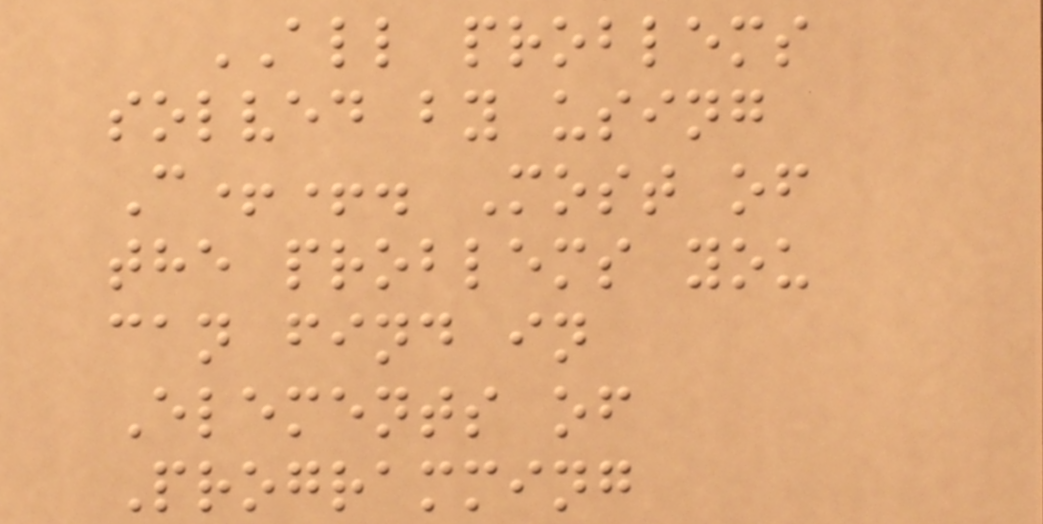ALL problems
solved by using
C++. Most of
the problems you
can find in
Elements of
Programming
